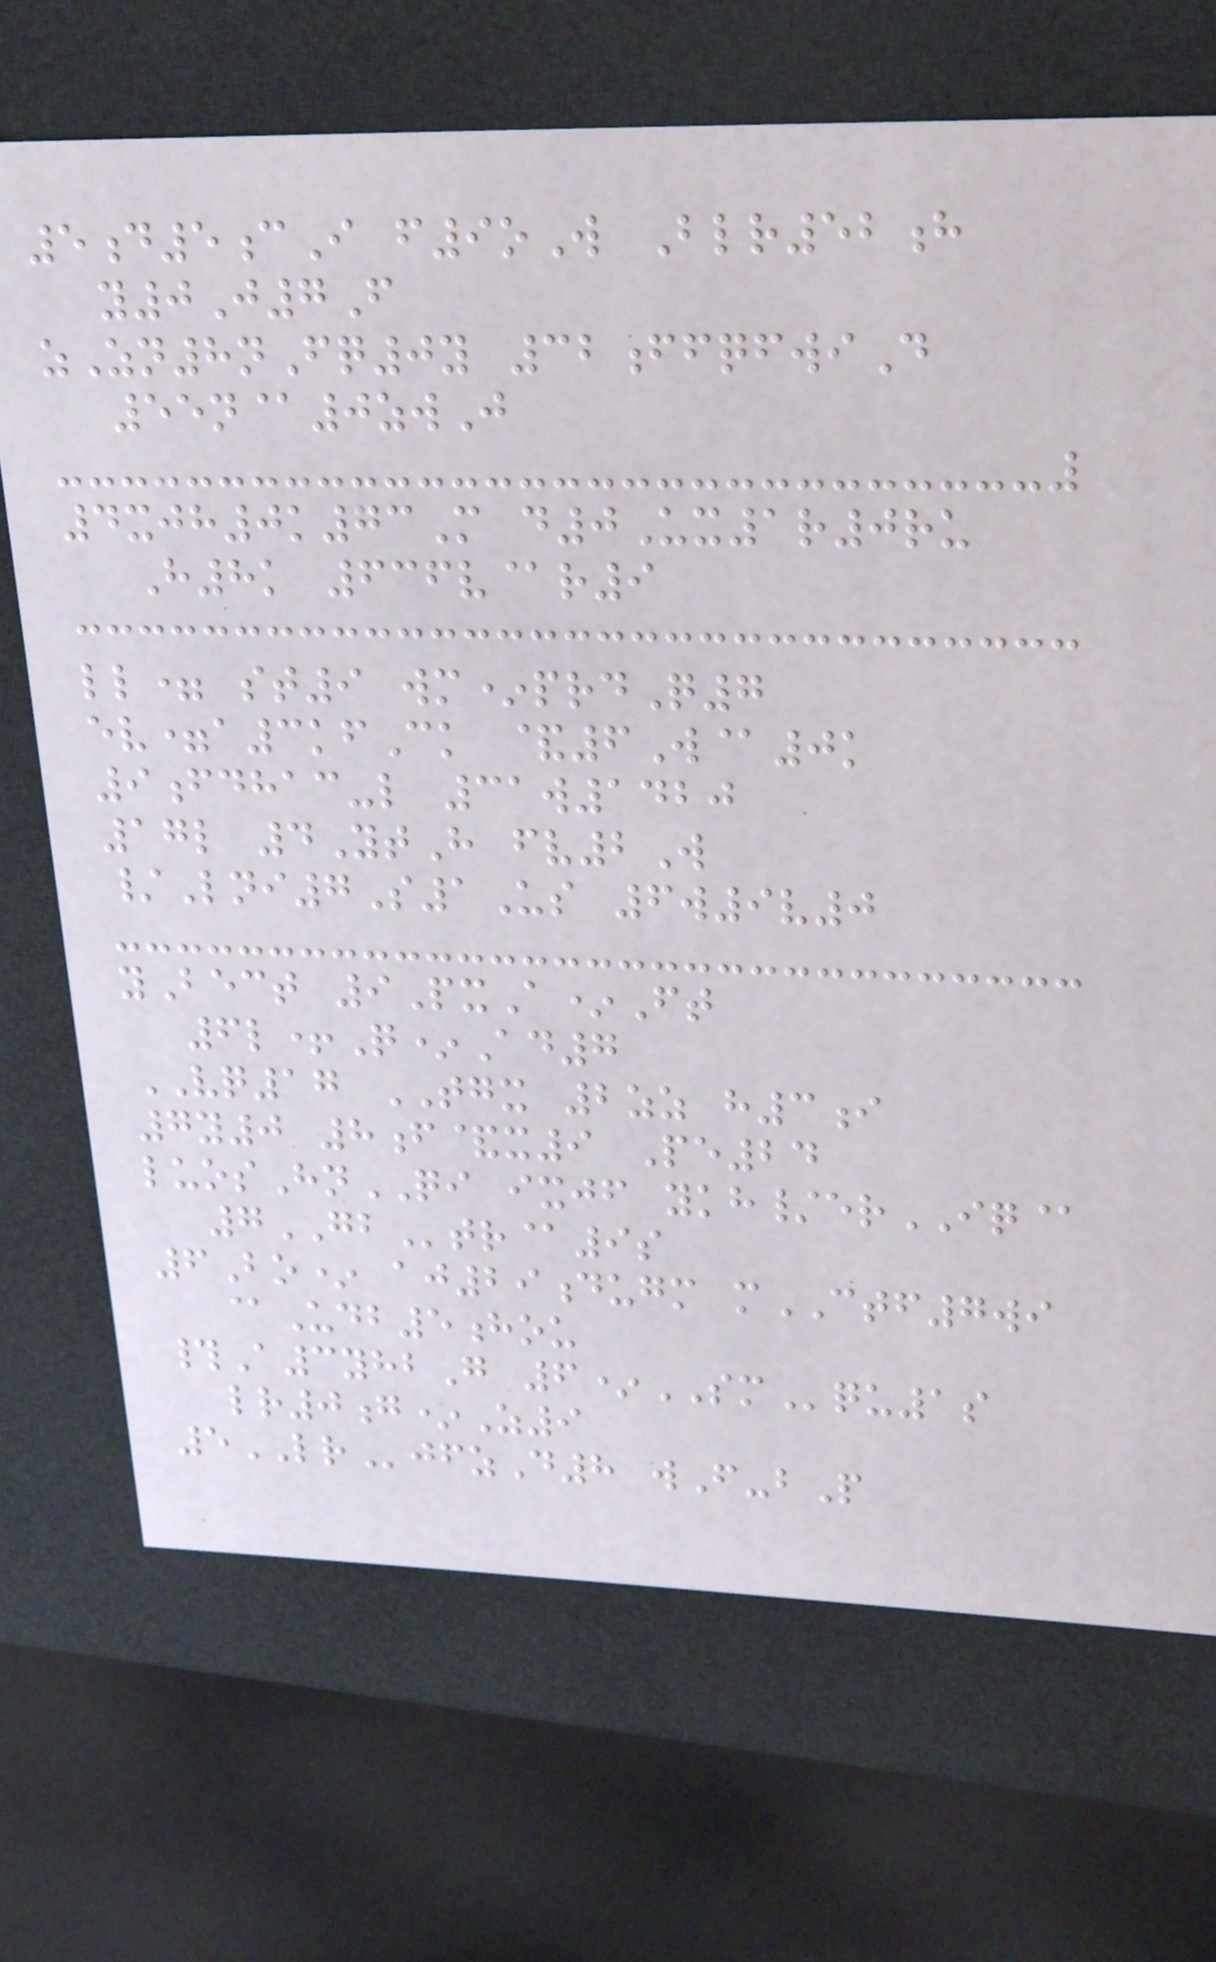5d5cI f9oW Blr52h
y0J7F
zZn8nFq0y 32ffqfwiD
55n@0zwJ
4xjh0k73M d0Ux1r0ru
H8k 636v@r9
ll= st9 wm*prdQ7
ev=a3kfCk &6W@0k
9fdhac-l 31w1420
17l 4YtH fv2W
/Lni7S1Us 6w9v0
yBect 9PxA*Ft
6l+Q*Ad7
VQ17 TGX 2zz h3i
7y0 8f&x9 Pe24
luosHnQI ixjf ykh/erIQ@
7GBtr@9s
6Bo* aj29dugm mCTF7wi
@Udb5hou
#A3yhbG 6*SMqu1s
lr0g*Z9
5LRjfzD8 wF-bP
